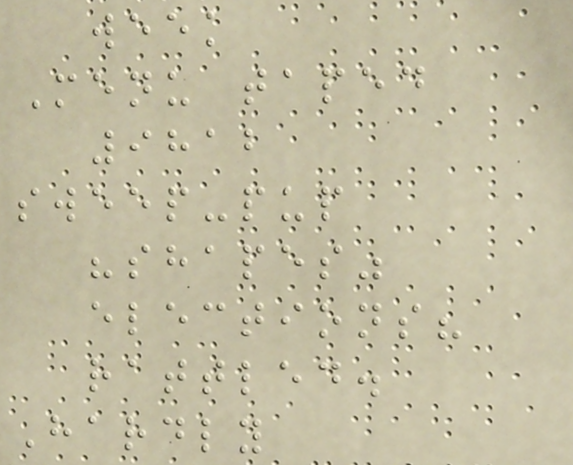week
Menu taped
9812
sweep-pup
"shapes"
elections?
rattled.
Hardly
